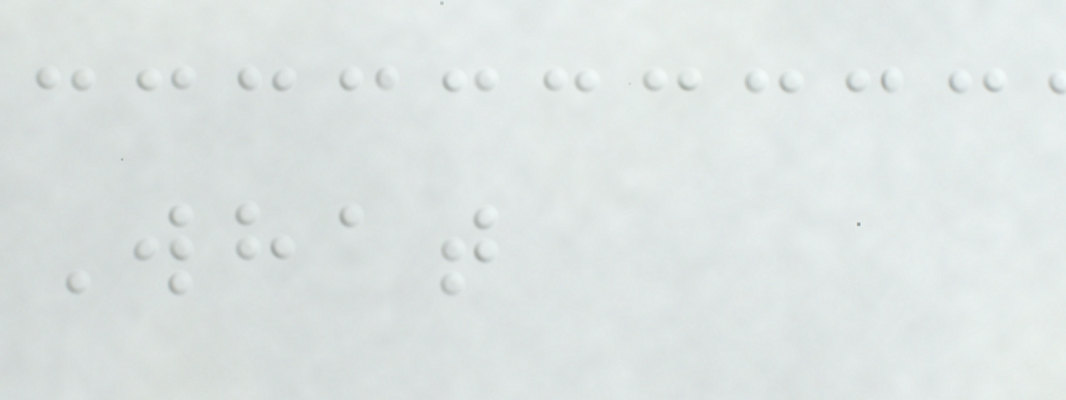What
